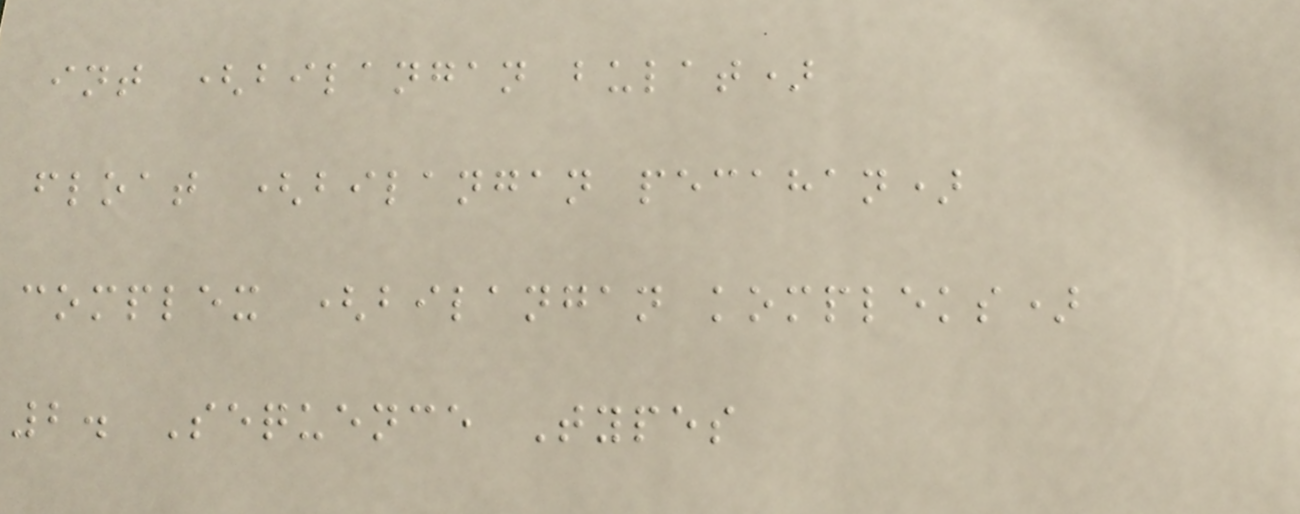int (bilangan bulat)
float (bilangan pecahan)
complex (bilangan kompleks)
2. Sequence Types
